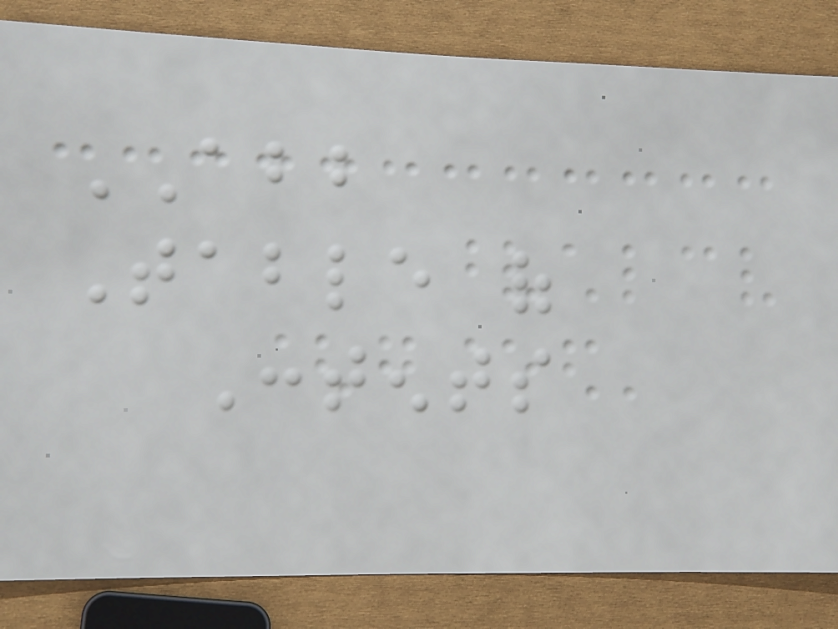ABB
Table of
Contents
